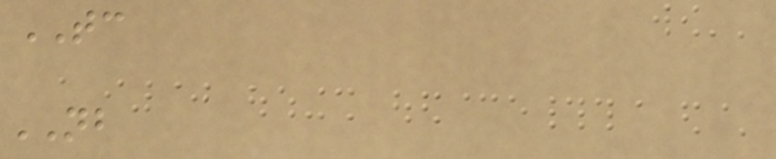TC
NB
